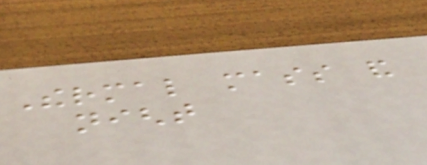Thermal mass and
night
